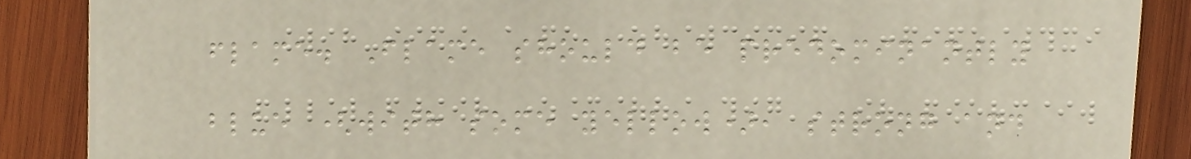flame. Flame should be predominantly
blue (with some yellow), strong and
